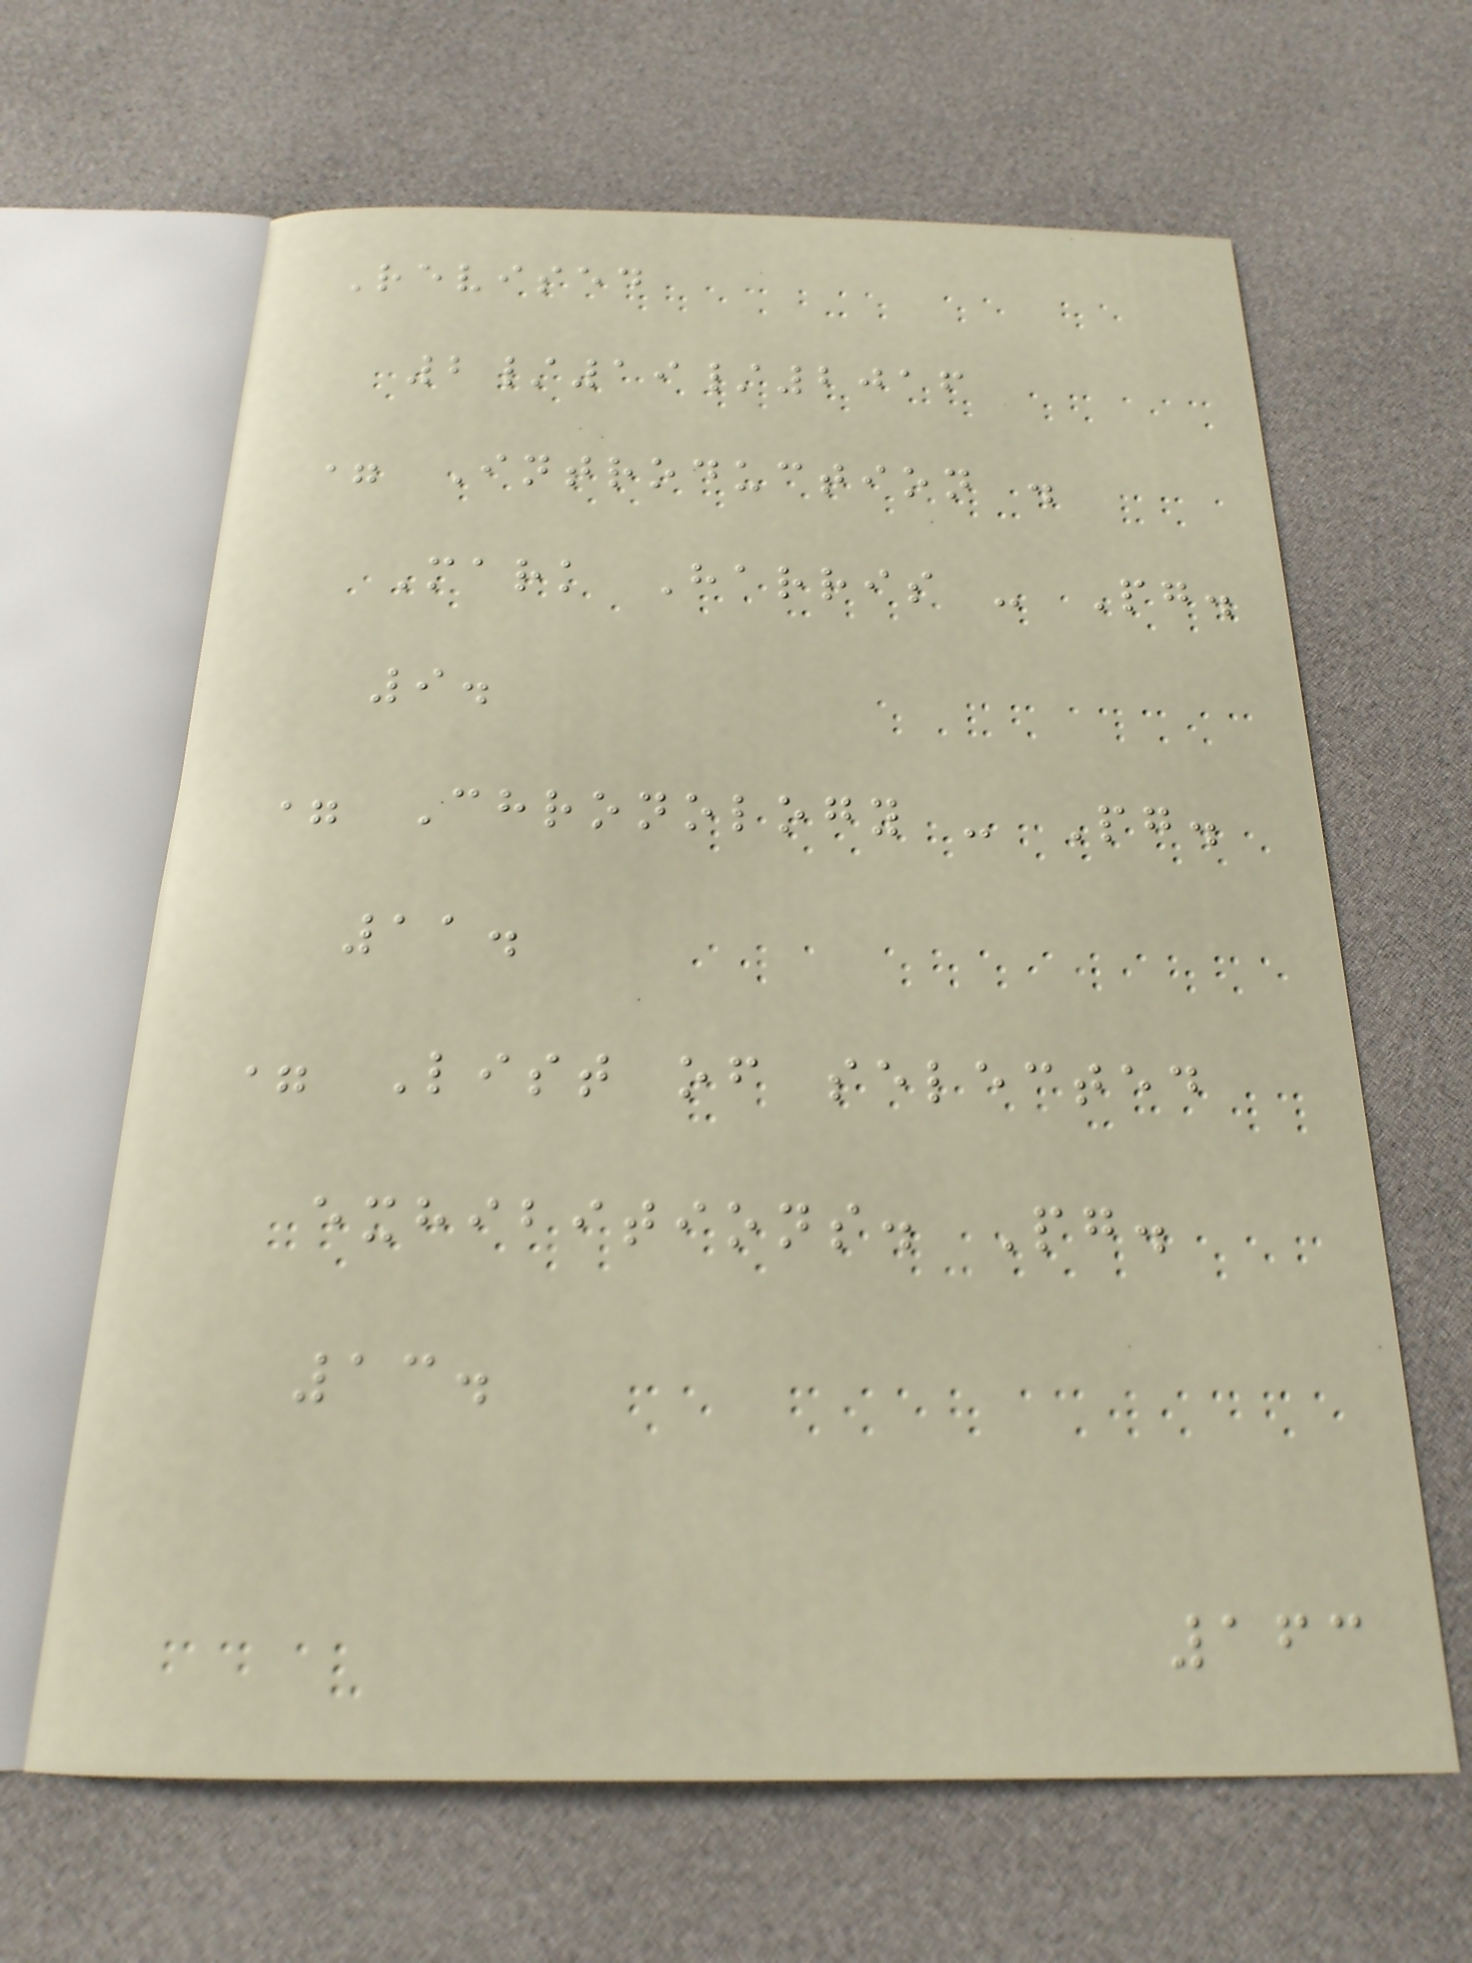Revised
2/19/2016
= Introduction .
Mark Harris - Pg.
9.
= Chronology - Pg.
11.
= List of selected
exhibitions. Pg.
13.
163
